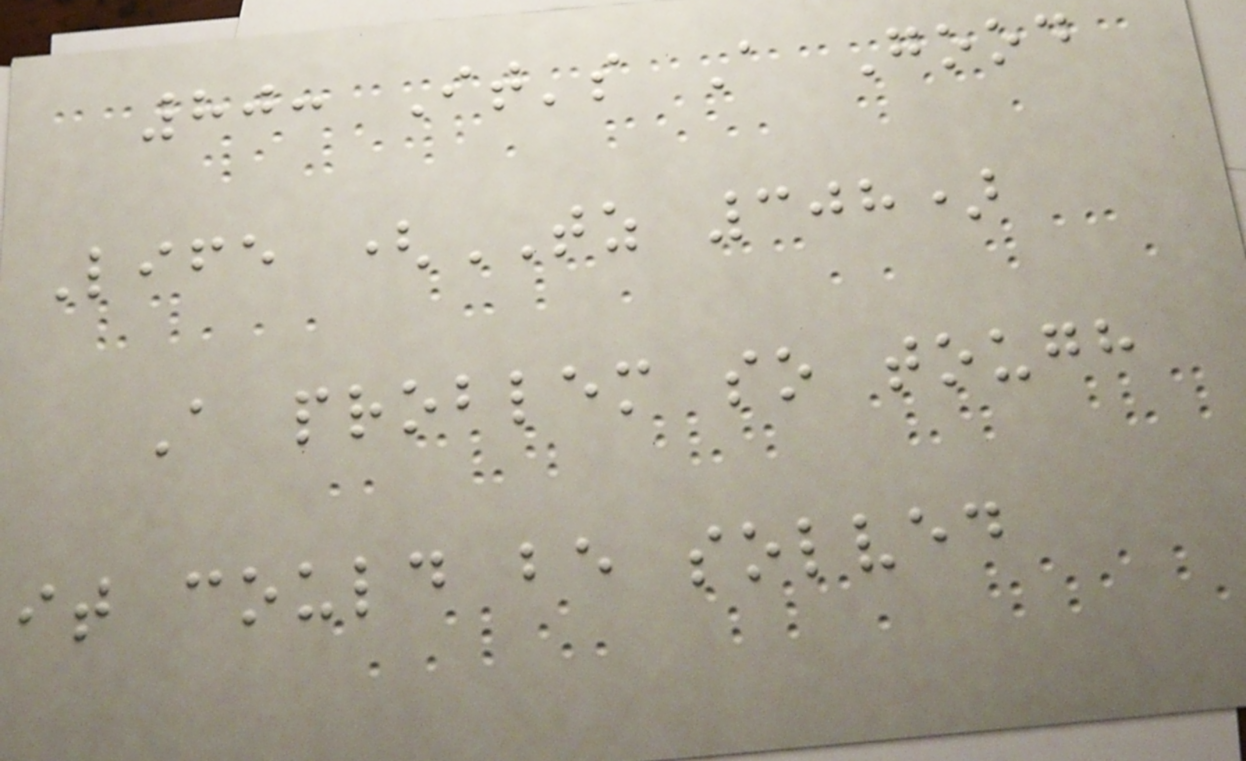80: It's A Good
Life (TZ 308)
A problem so tough
it could be solved
